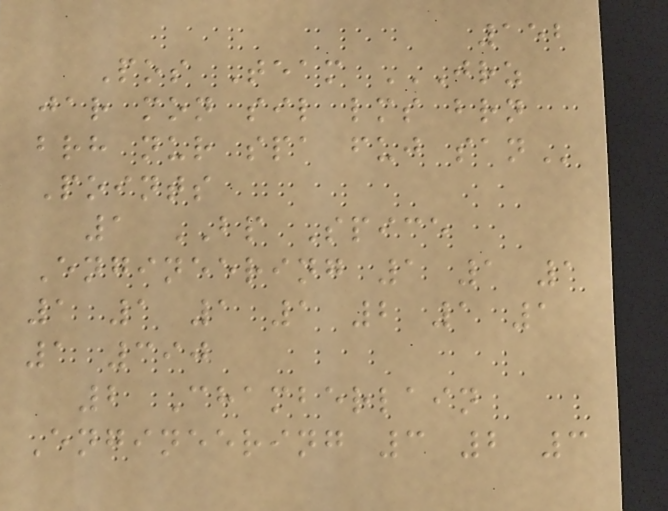152
Pos Team JRZ
JAR MON SIL LMS BRN
BRH NUR SPA FUJ SAN
Points
1 BP Spice
Engineering 1 1 1
1 1 1 1 2 1 1
1 390
2 Chamberlain
Engineering 3 2 3
